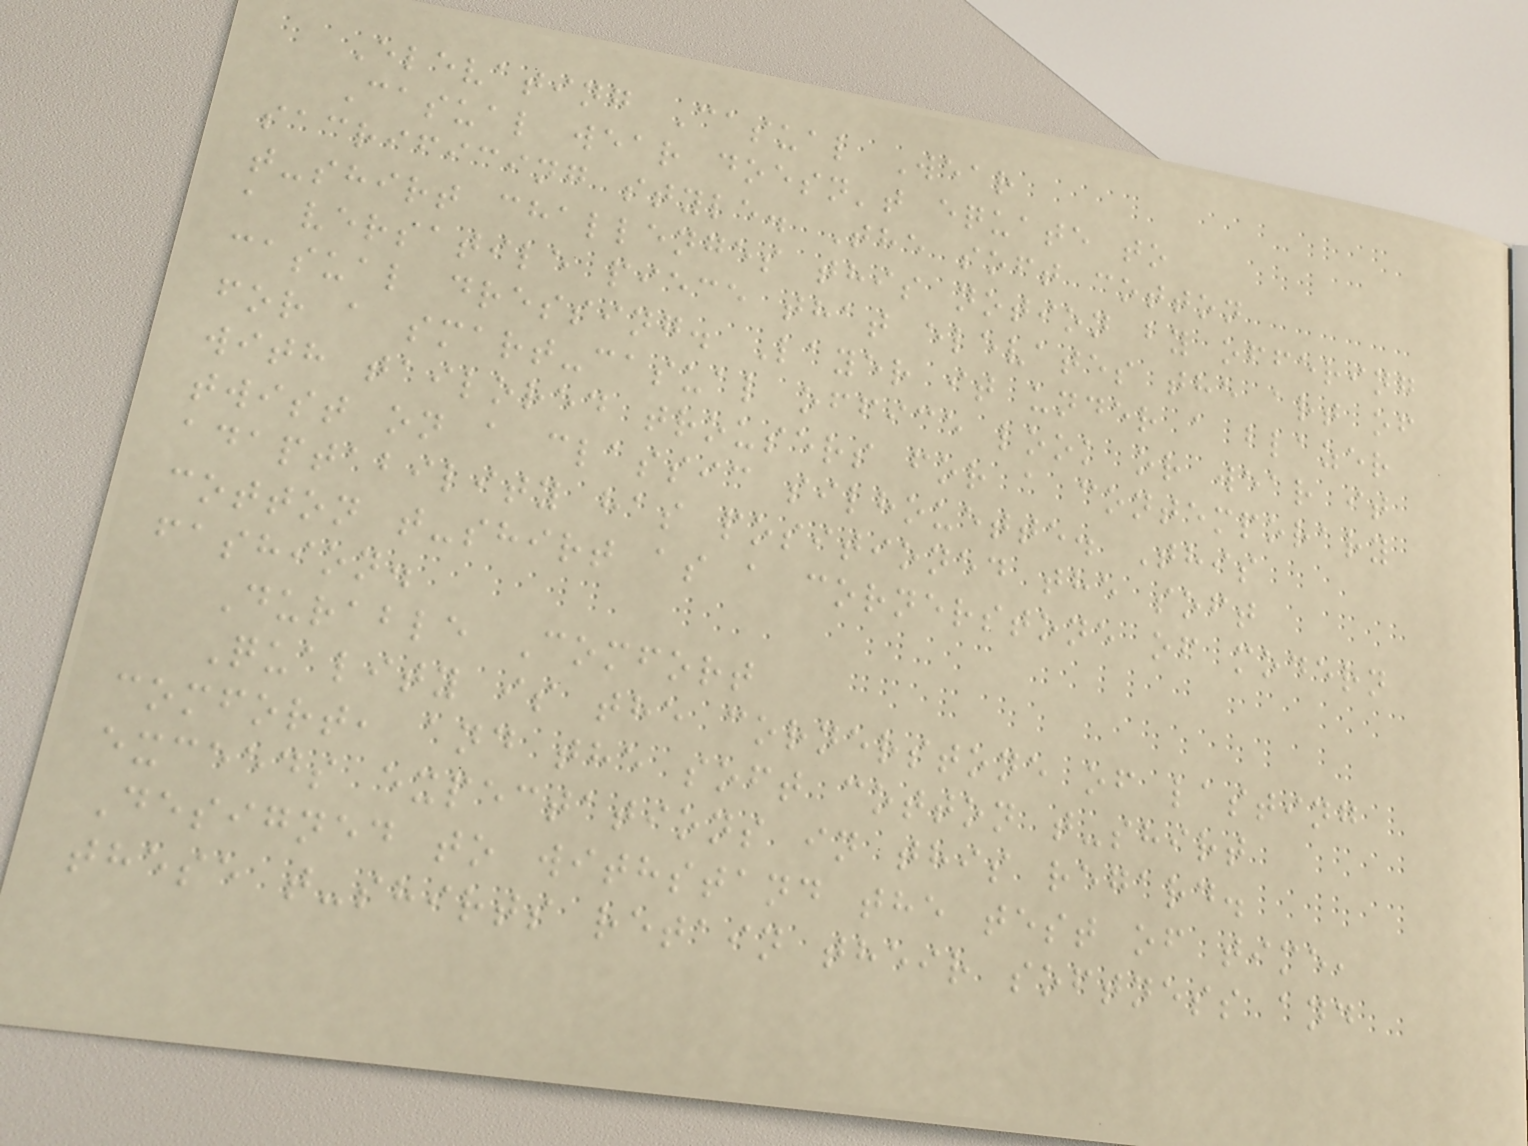Elevating Casual Wear
Casual wear doesn't equate to
sacrificing style. The soft cotton
t-shirt challenges this notion by offering
a versatile piece that elevates the art of
casual dressing. Layer it under a blazer
for a smart-casual office look or wear it
with tailored trousers for a contemporary
twist on a classic silhouette. This
adaptability has positioned the soft
cotton t-shirt as a cornerstone of modern
fashion.
Durable Comfort
Quality is the cornerstone of lasting
comfort, and the soft cotton t-shirt
exceeds expectations in this regard.
Designed to withstand the test of time,
these t-shirts retain their softness and
